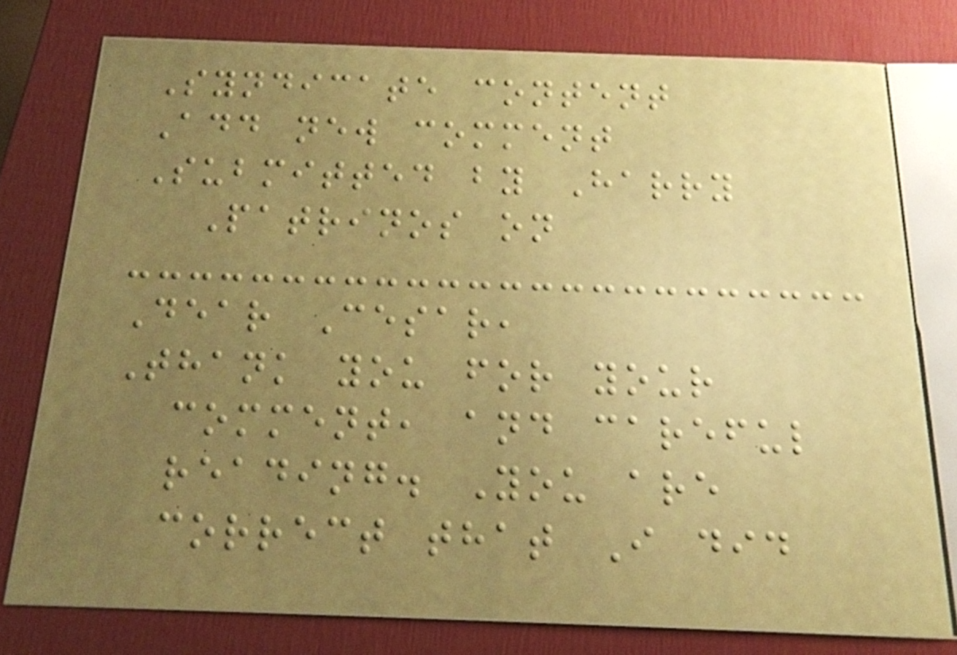Syndicate content
Add new comment
Submitted by Harry
Patrinos on
Dear Cesar,
Thank you for your
comment, and careful
reading. You are
correct that I did
